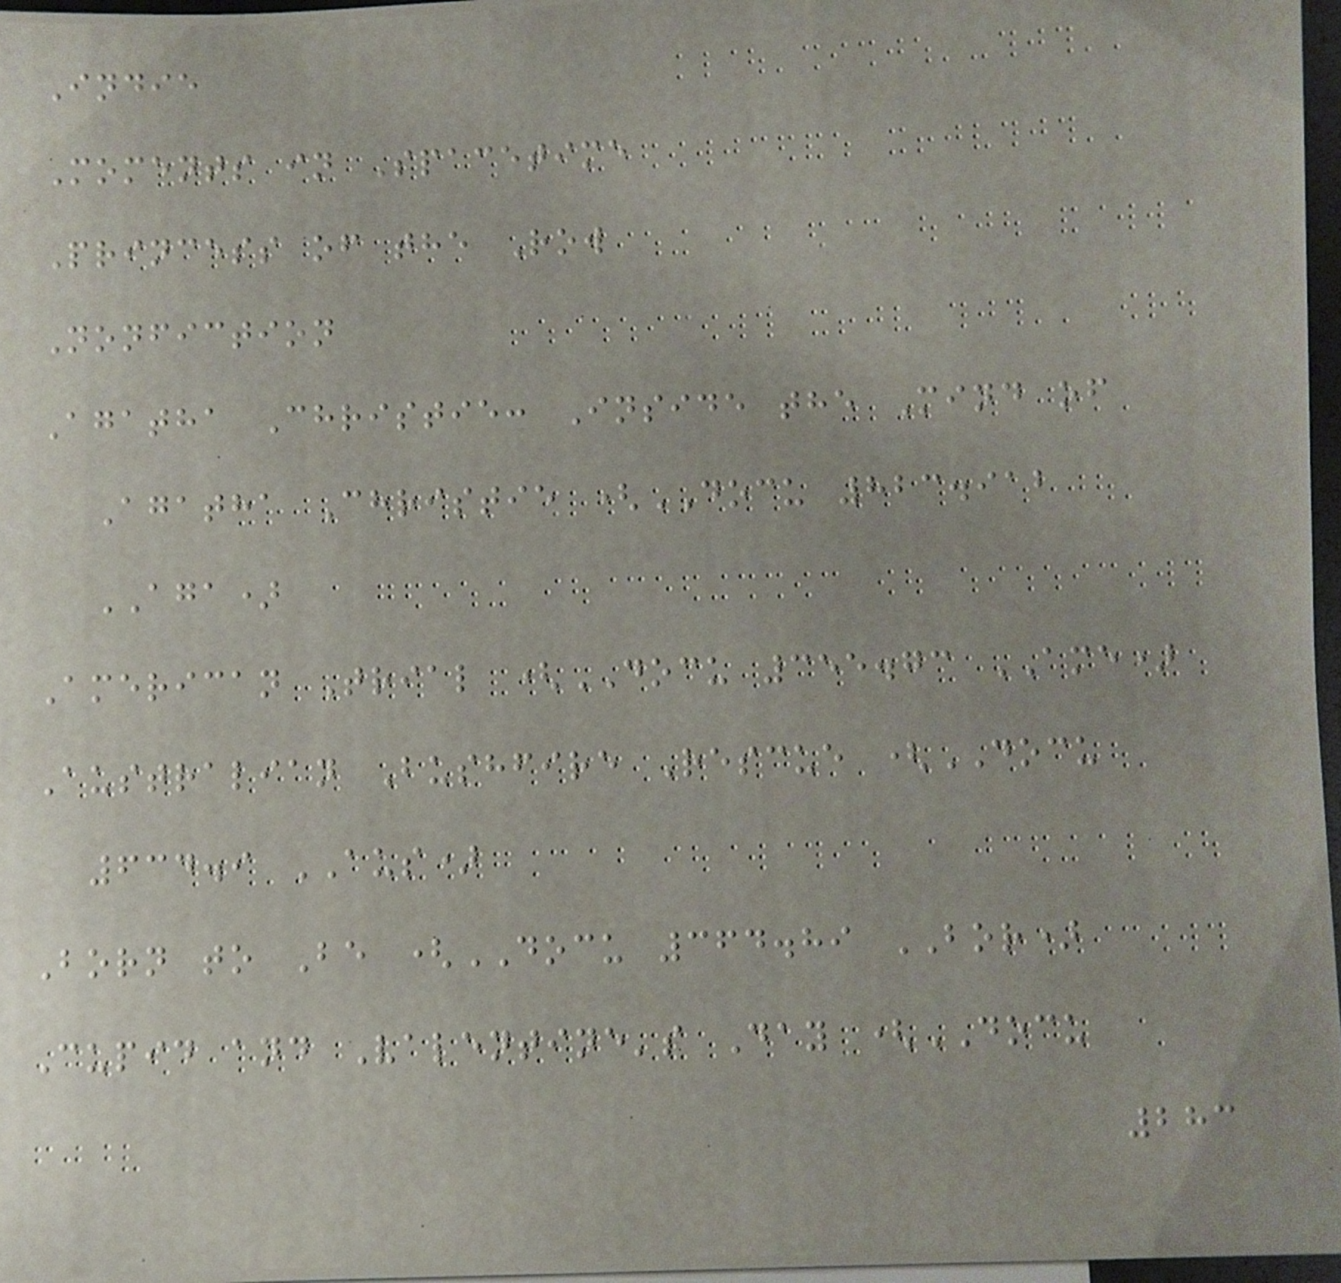Indie
Moments in Spacetime
Princess of the Row
Nonfiction
Agatha Christie: Inside the Mind of
Agatha Christie (DOCU 823.912
AGA)
American Trial (DOCU 355.73 AME)
Australian Bushfire Rescue (DOCU
634.9 AUS)
Born to Be (DOCU 364.89 BOR)
Cupid and Valentine's Day (DOCU
283
